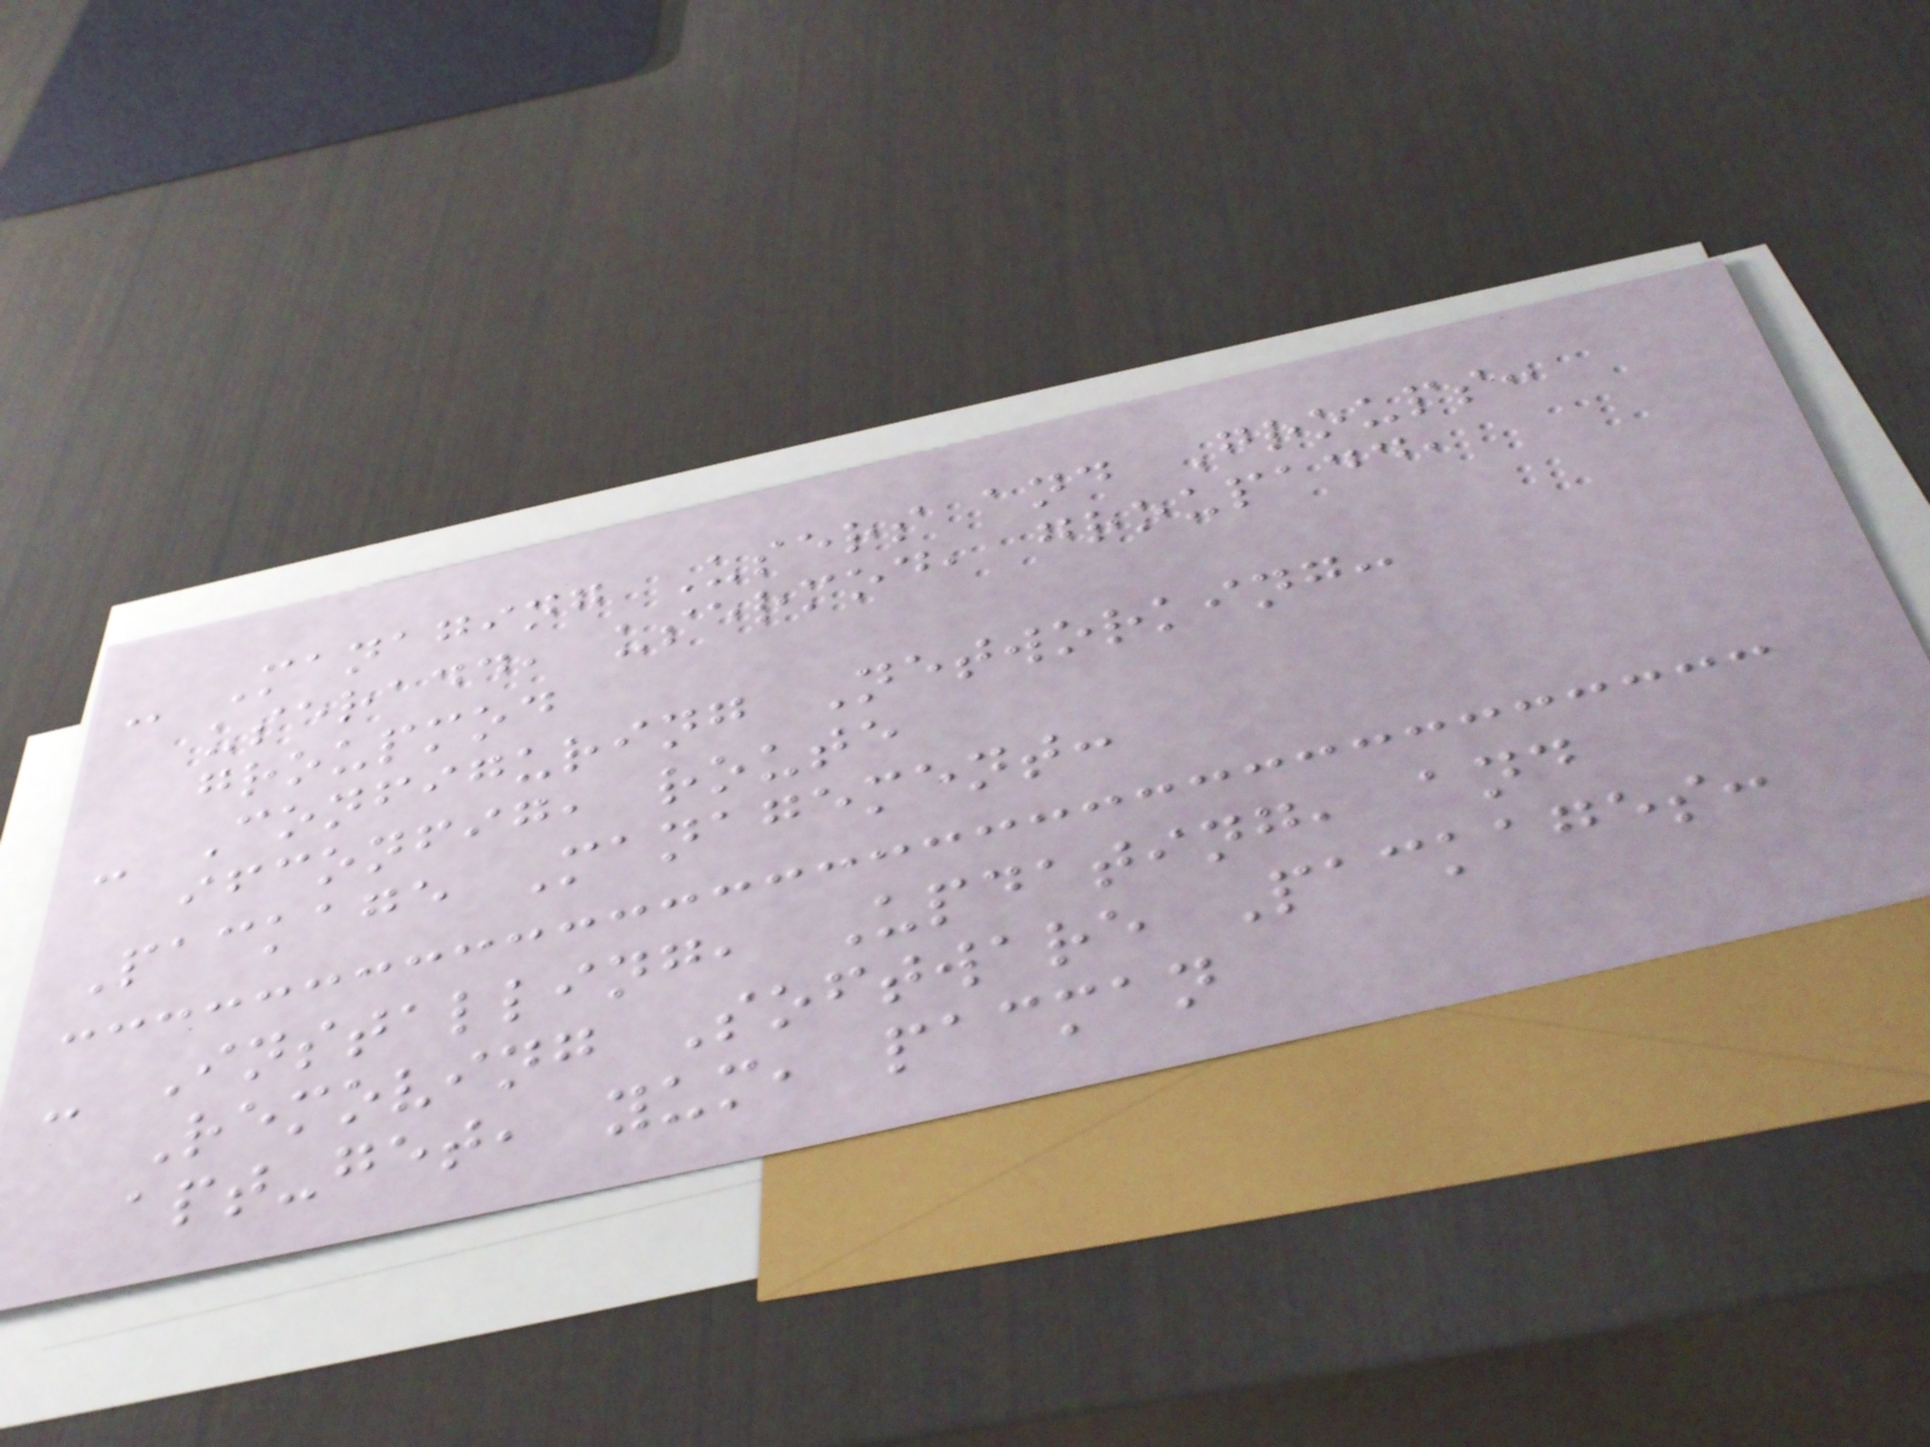- Managing Users and Groups:
useradd, usermod, groupadd,
groupmod
- Configuring Networking:
ifconfig, route
Package Management:
- Installing, Updating, and
Removing Software Packages:
apt-get, yum, pacman
